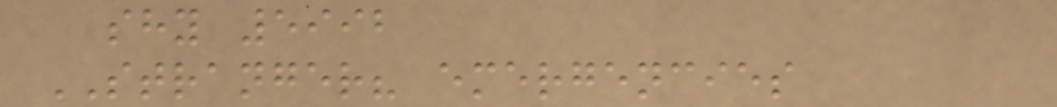shy 5992
STRANGER? emergencies
